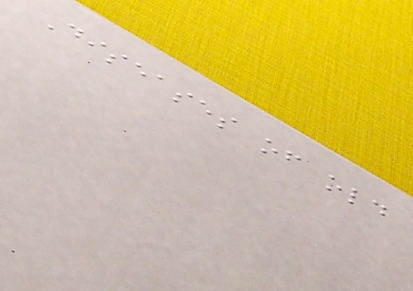Diseases of old
